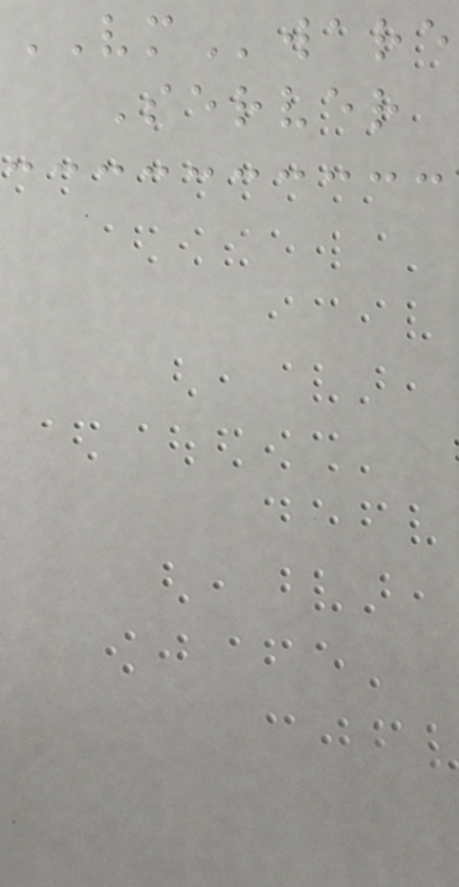VMware
Server
